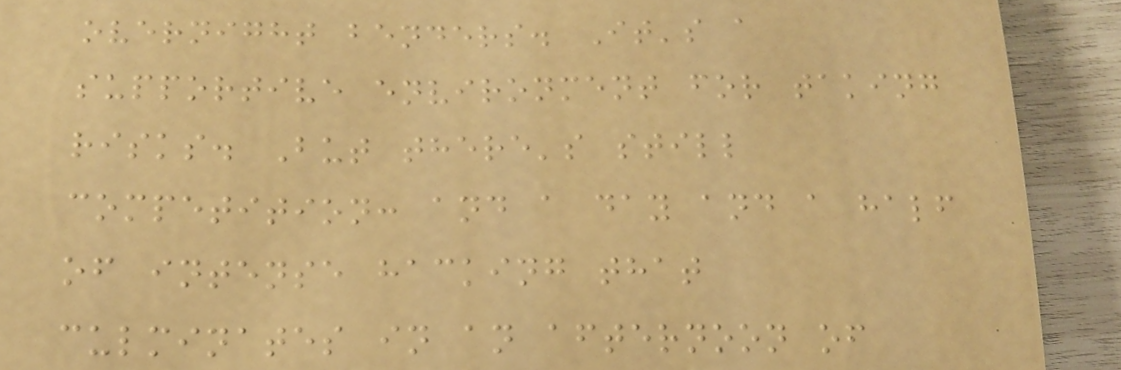overnight benders. It's a
supportive environment for taking
risks. But there's still
competition: and a day and a half
of intense hacking that
culminates in an afternoon of
